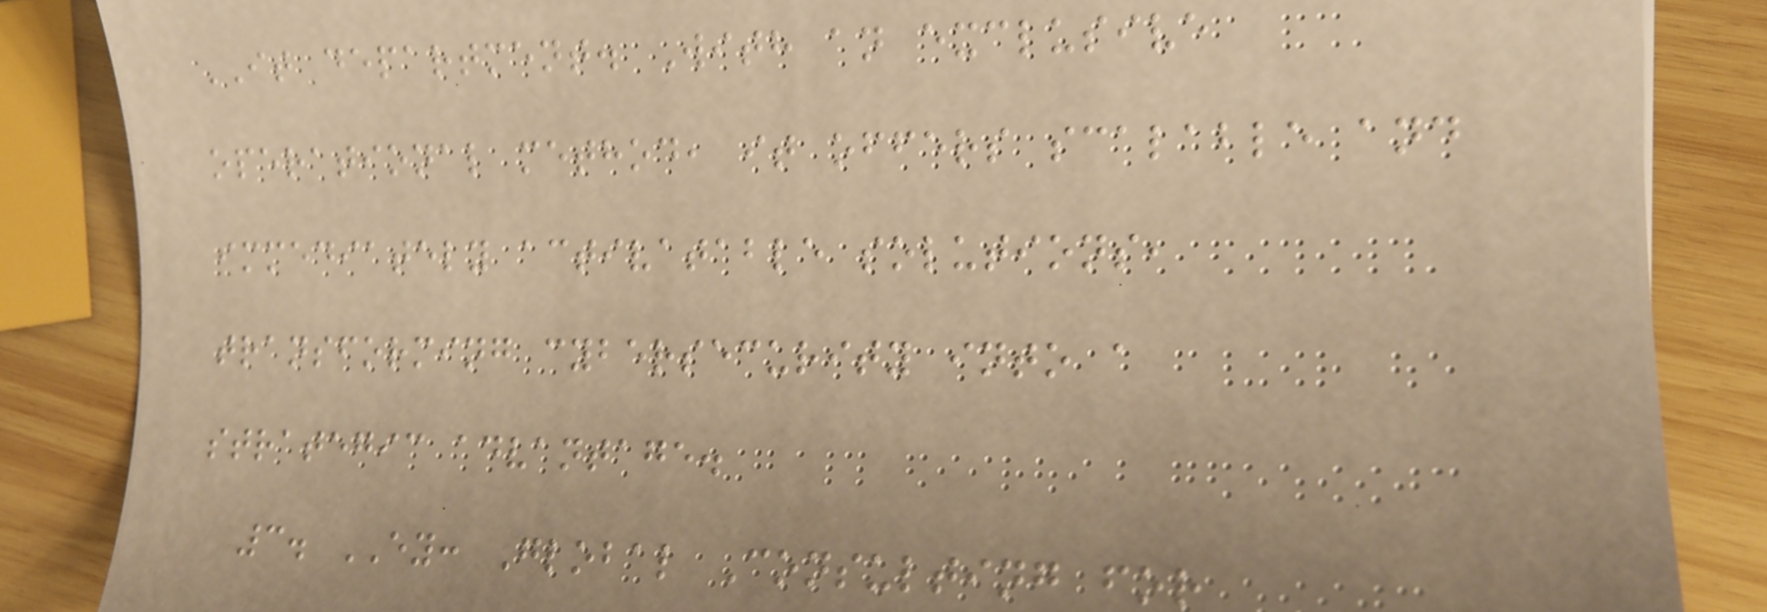IT department. With an exclusive
operational method, it offers scalable and
immediately activatable solutions,
transforming cybersecurity into a
strategic advantage.
3. EY: Global Consulting for
